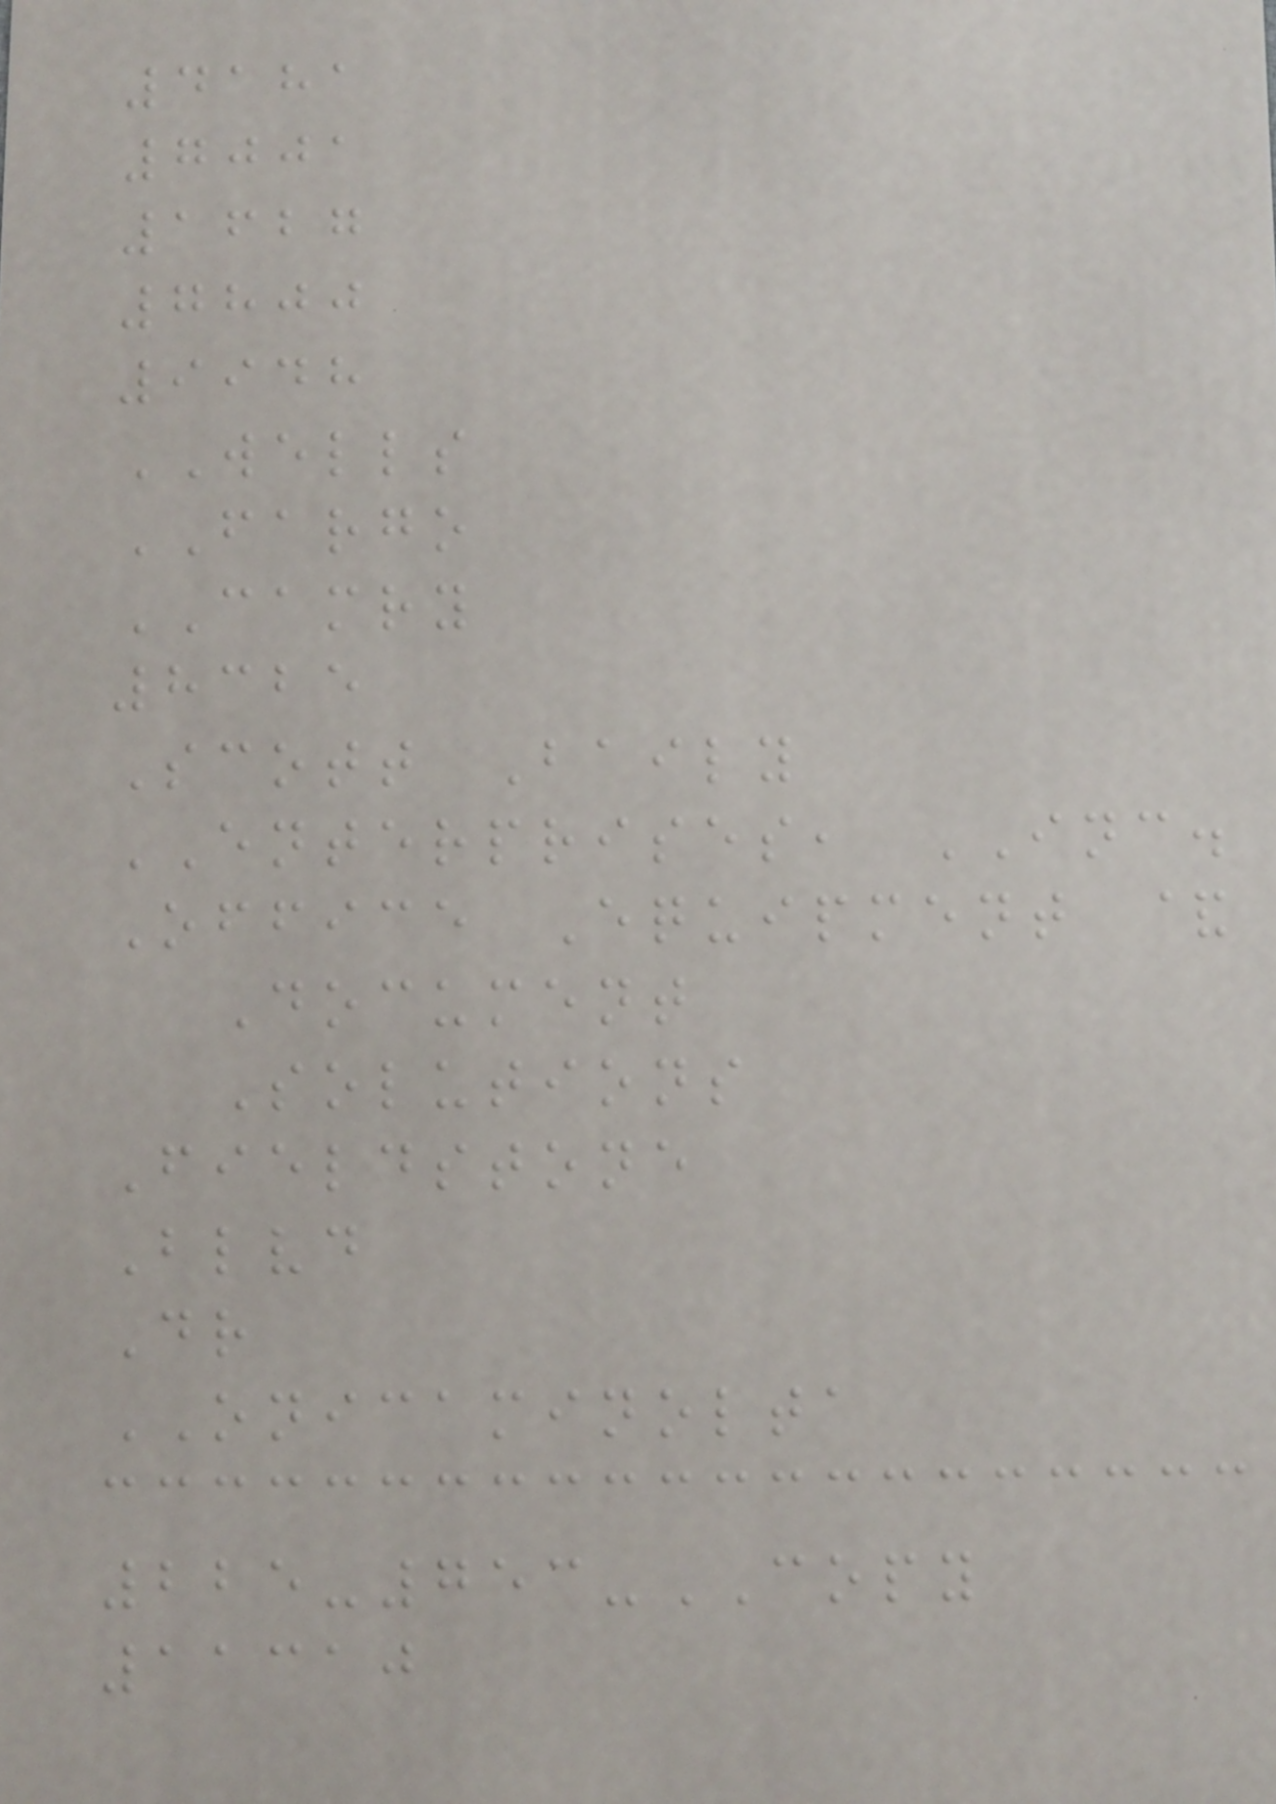4181
7001
1627
7800
9948
WELLS
FARGO
CAMRY
8325
Scott Baily
ENTERPRISES, INC.
Office Equipment &
Document
Solutions
Fieldstone
Blvd
Dr
ONICAMINOLTA
225-753-COPY
11310
